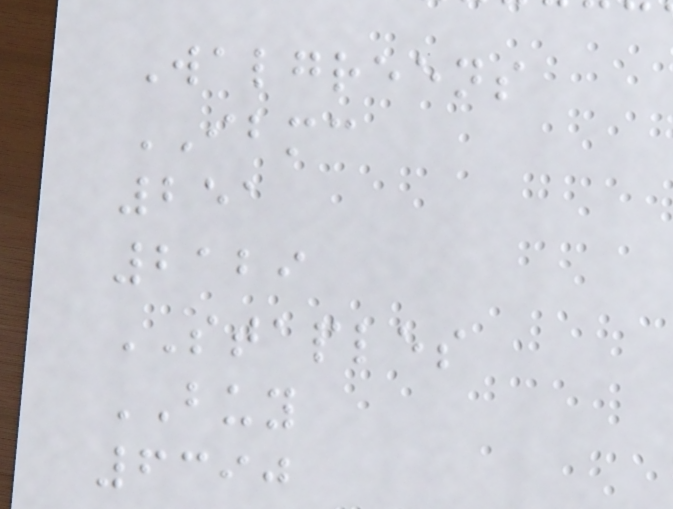Walgreens
IBMC
251
2129
STAPLES
BUY
6390
